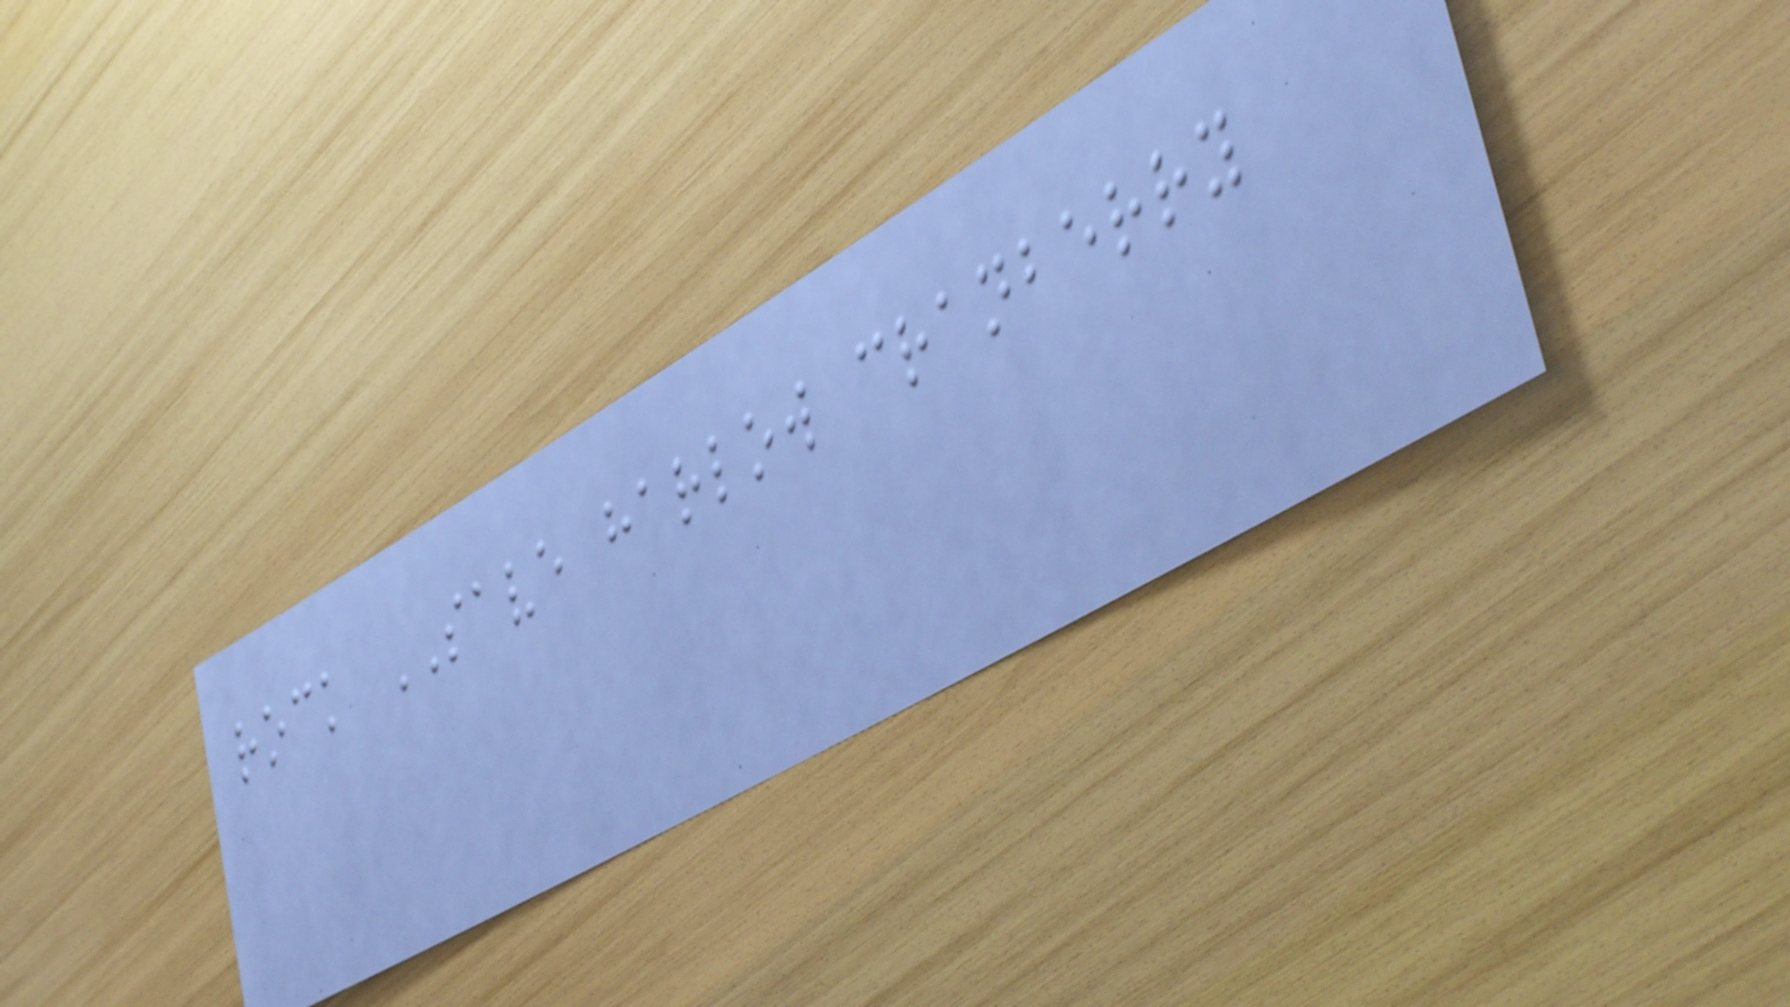rock SAVE harlow cranberry
